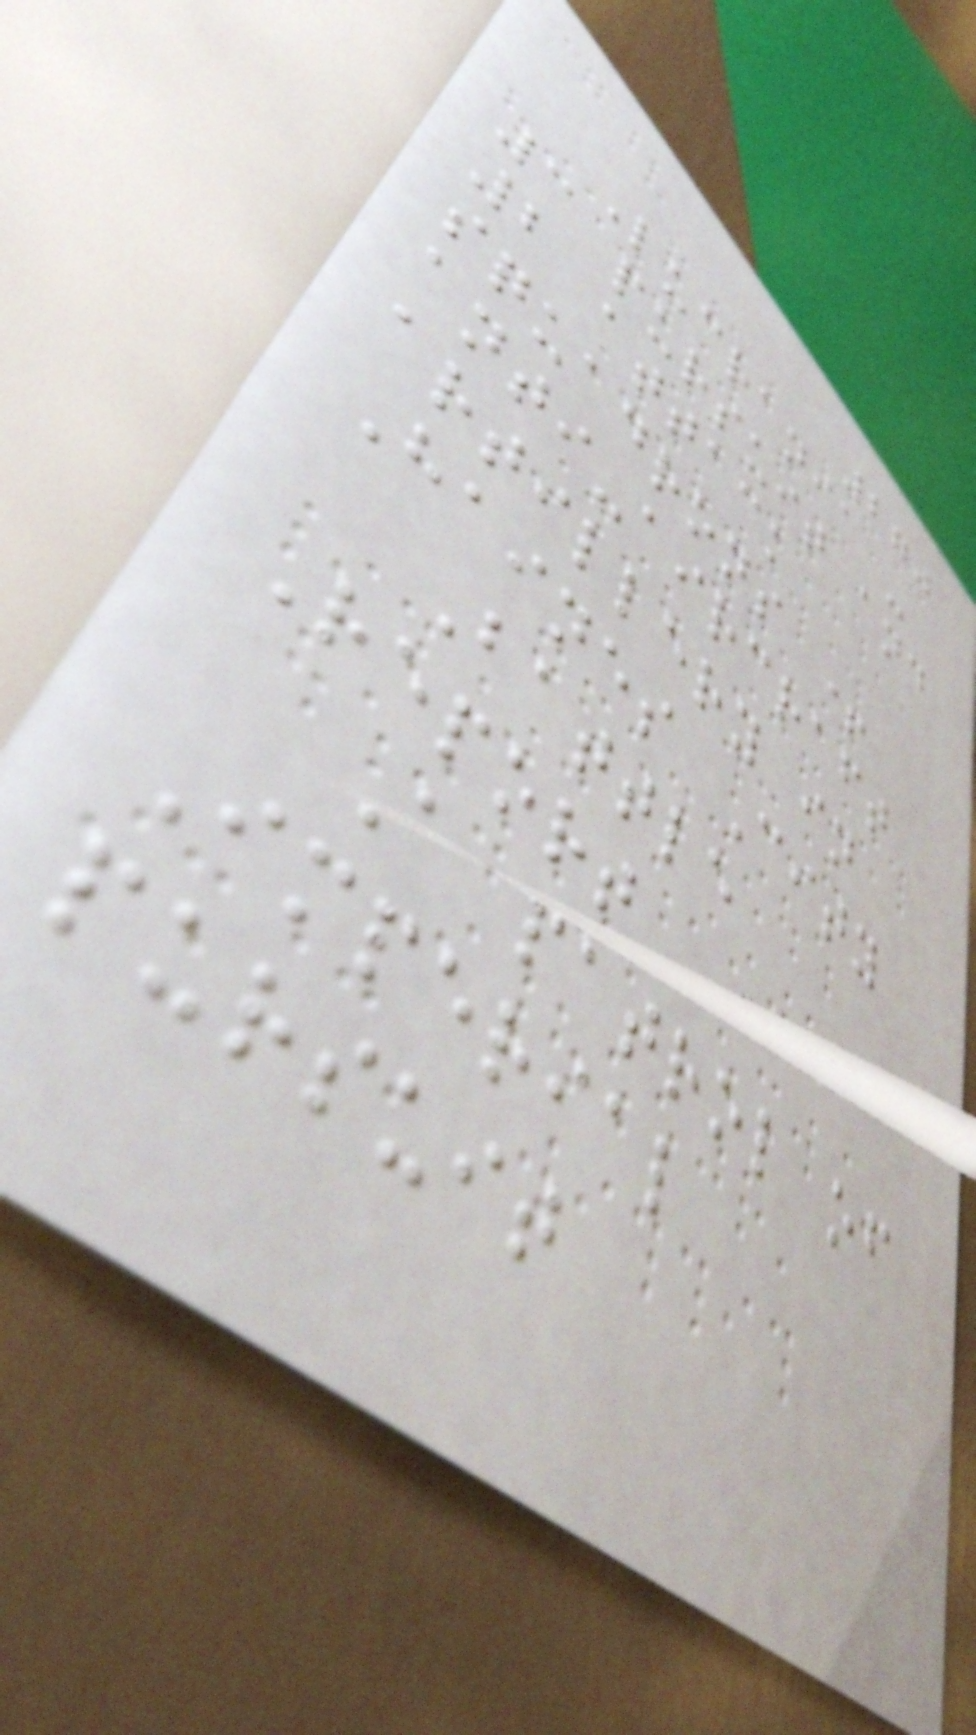270
Lucrania -
3 pursuit and
2 attack
squadrons +
anti-aircraft
artillery in
Haines City
Battle
Report
A patrol of
Imperial
pursuit
